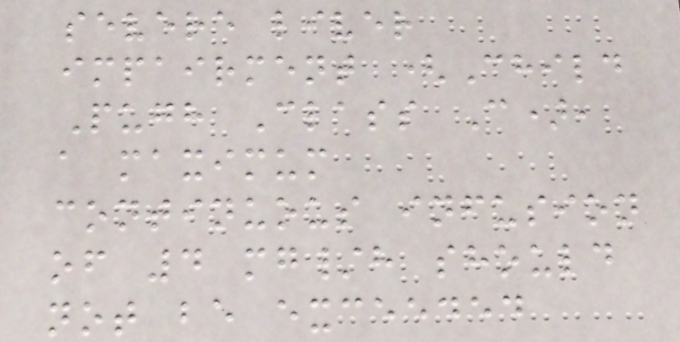severe liver
impairment (Child
Pugh Class C),
a maximum
continuous infusion
of 4 mg/h should
not be exceeded
